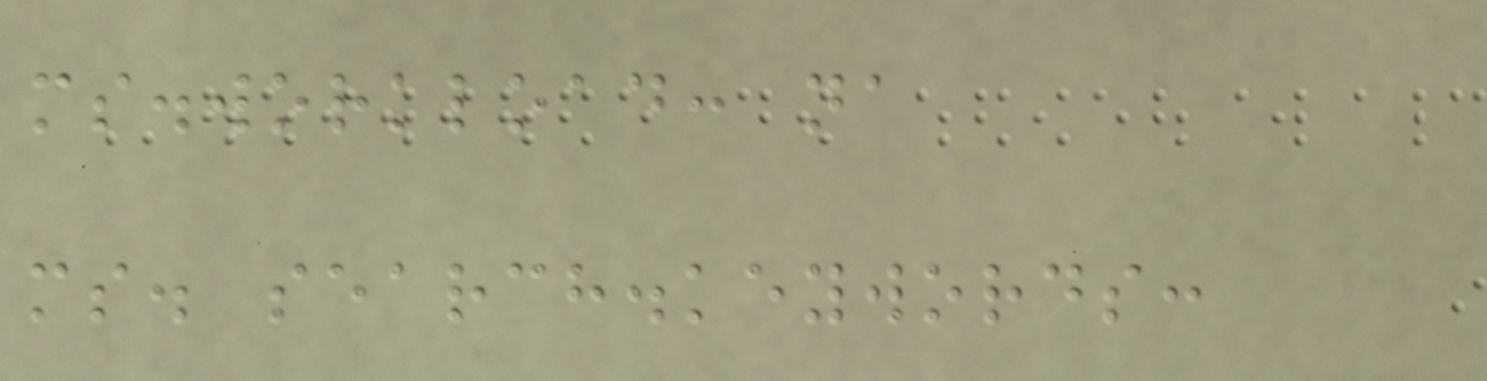ms.workload: na
ms. search.keywords:
